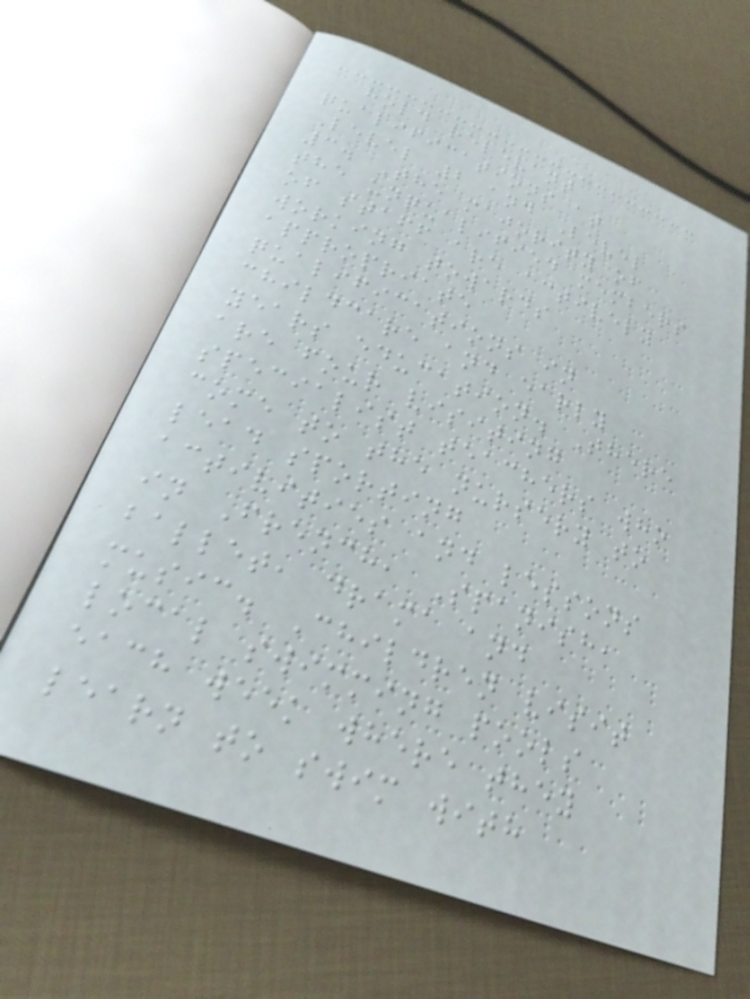hold relevant
qualifications at
Level 2 and Level
3. The majority of
the unqualified members
of staff are actively
working towards
appropriate
qualifications in
childcare and early
years education. There
are four visiting
specialist teachers who
come to the nursery to
lead sporting
activities and lessons
in French, Spanish,
ballet, drama and
music. Children visit
local swimming pools
each week where they
learn to swim with
